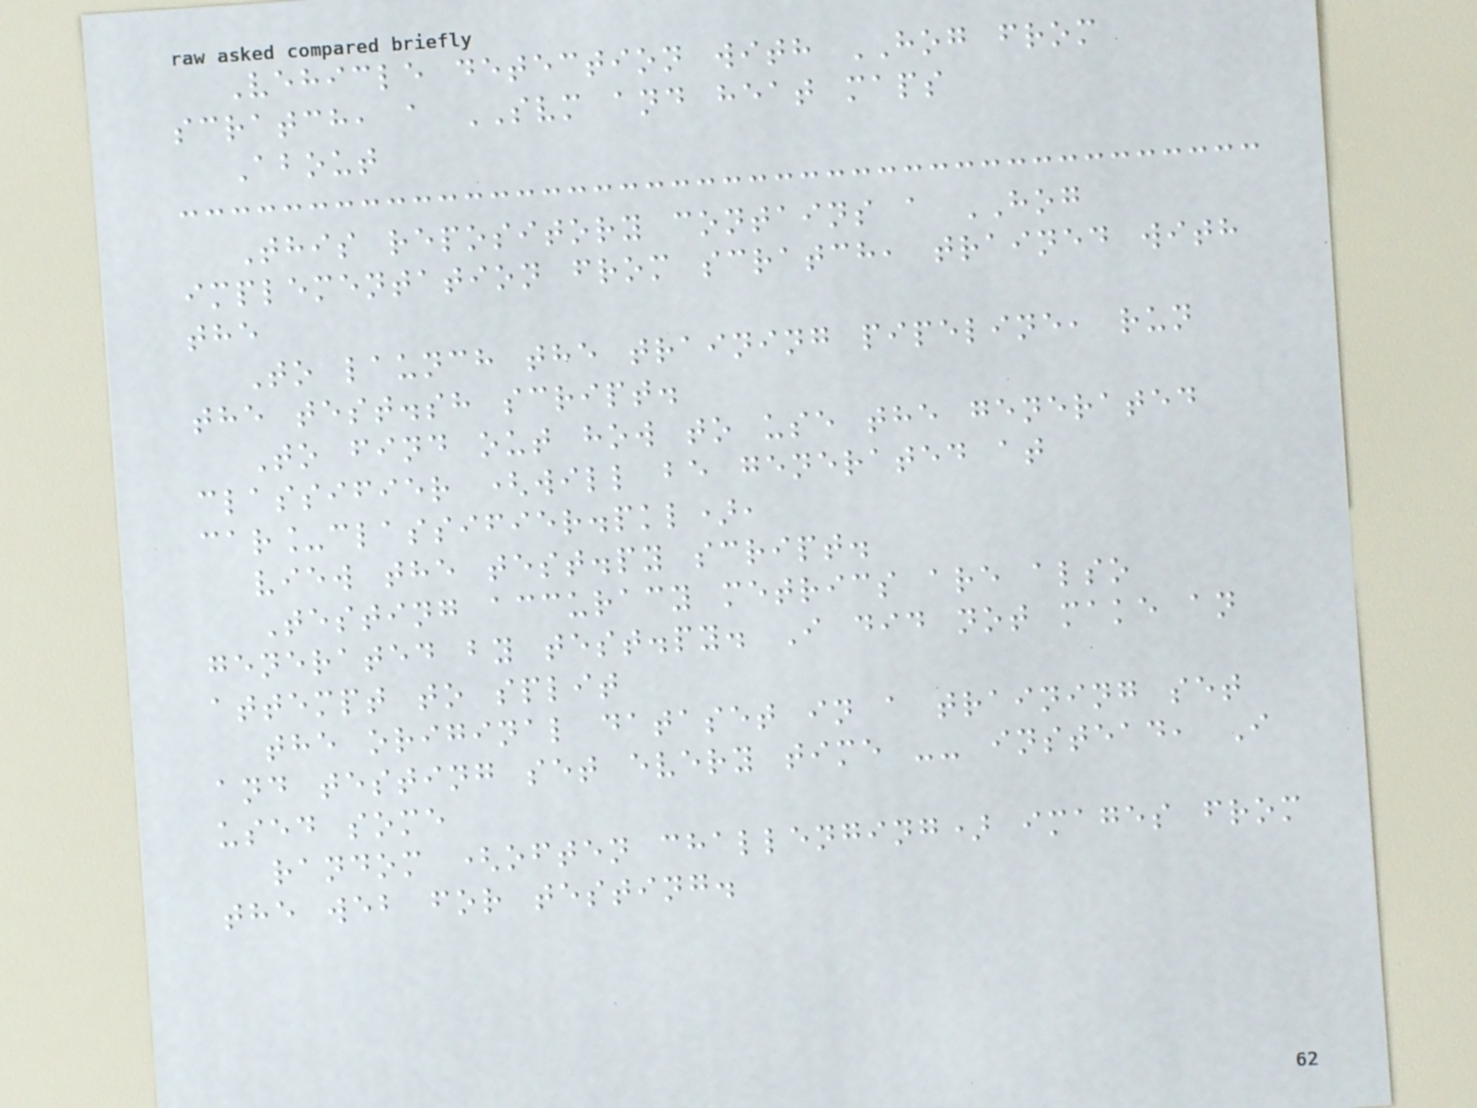Vehicle detection with HOG from
scratch, a SVM and heat maps
About
This repository contains a HOG
implementation from scratch, trained with
the
To launch the training pipeline, run
the test.sh script.
To find out how to use the generated
classifier (will be generated at
car_classifier.pkl),
view the test.py script.
Testing accuracy metrics are also
generated by test.py. I did not make an
attempt to split
the original dataset in a training set
and testing set every time -- instead, I
used some
random (often challenging) images from
the web for testing.
